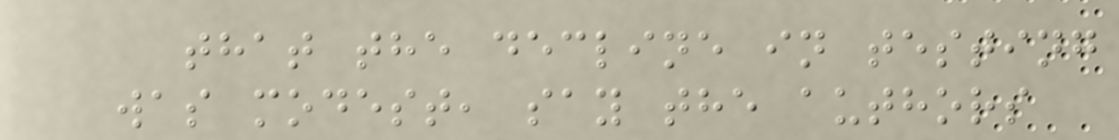that the decline in testing
was modest, say the authors
